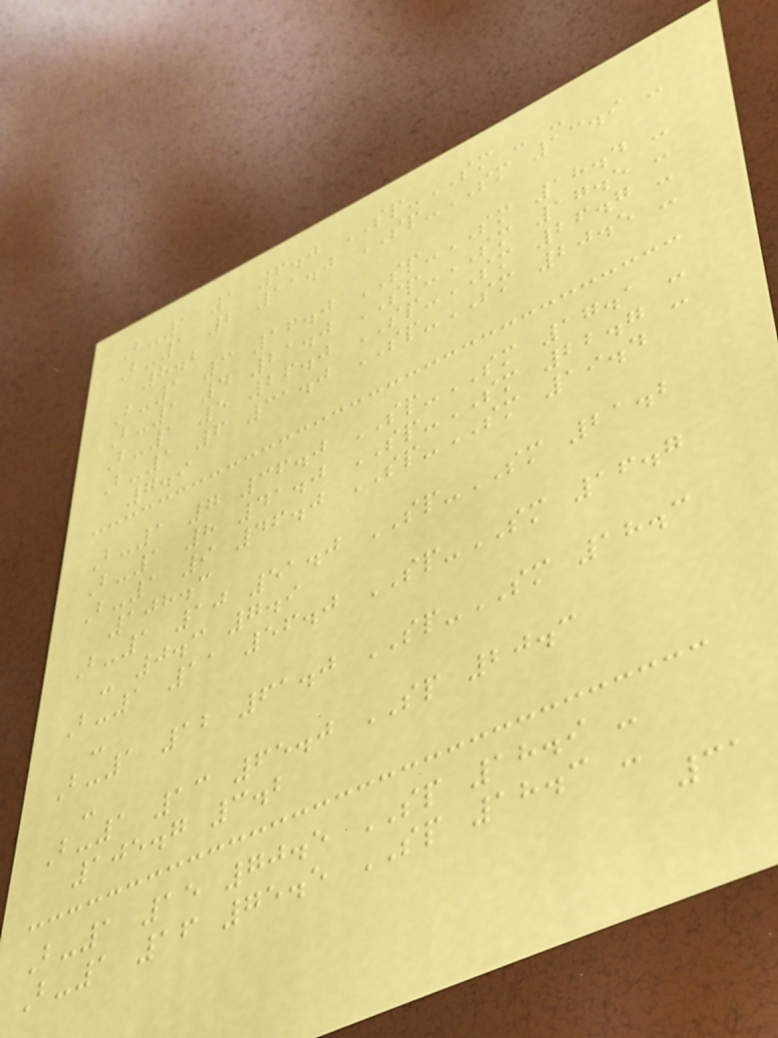B-1 1 6.0 SP-SM - -
B-1 2 11.0 SP-SM 13.9 -
8.2
B-1 3 16.0 SP-SM 18.4 -
B-1 4 21.0 SP-SM 17.5 -
B-1 5 26.0 SP-SM 26.7 -
B-1 6 31.0 SP-SM 20.5 -
7.9
B-1 7 36.0 SP-SM 17.1 -
B-1 8 41.0 SP-SM 22.7 -
B-1 9 46.0 SP-SM 19.4
108.3
B-1 10 51.0 SP-SM 21.2
- 0.3 7.9
B-1 11 56.0 SP-SM 16.7
-
B-1 12 61.0 SP-SM 18.3
-
B-1 13 65.0 SP 20.3
105.7 3.2
B-1 15 70.5 SP 18.9 -
B-1 16 75.5 SP 18.3 -
31
